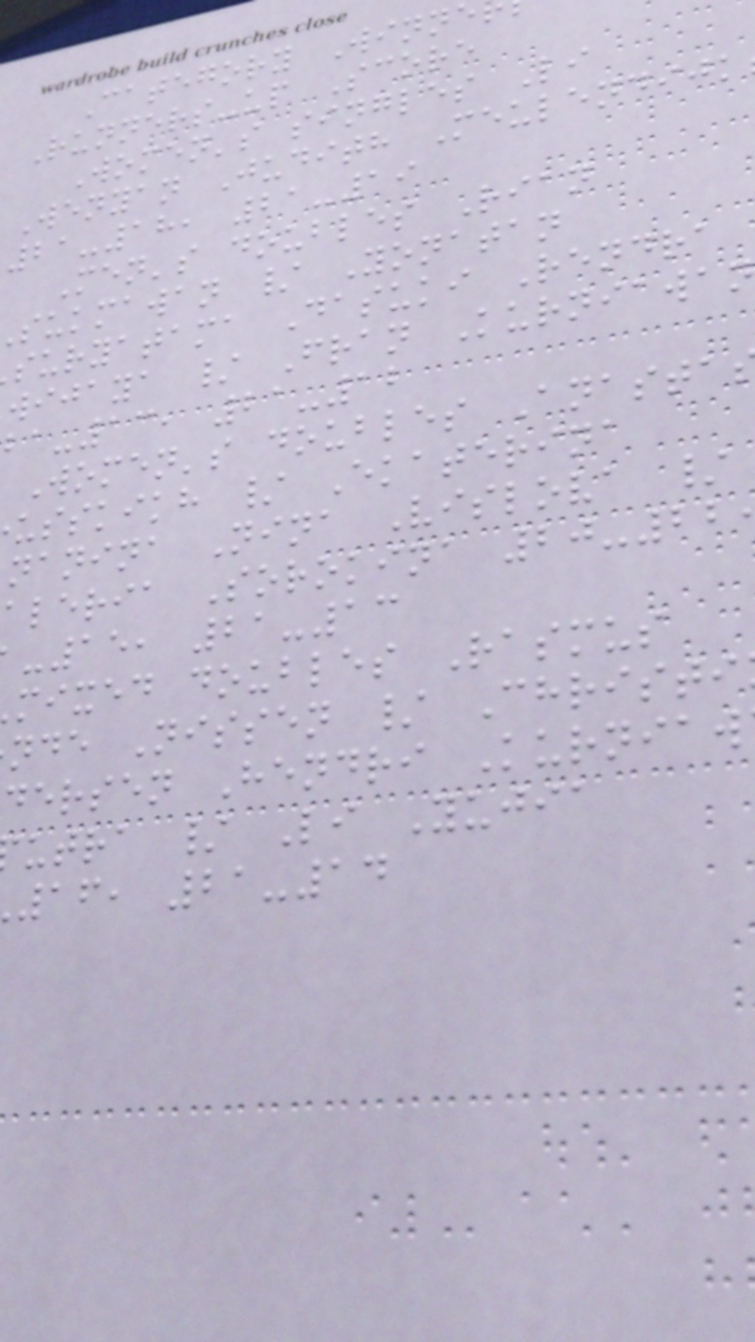Category Winn
Runners-up Score
Women's singles Li
Wenyan Judith Meulendijk
21-18, 21-19
Men's doubles Rian
sukmawan / Yonatan
suryatama Dasuki Rendra
wijaya / Fran Kurniawan
-13, 21-12
Women's doubles Anasta
usskikh / Ekaterina
nanina Nina Vislova /
aleria Sorokina 20-22
-15, 21-13
mixed doubles Rasmus
nde Nissen / Christi
dersen Hendri Kurniaw
utra / Li Yujia
16, 21-14
